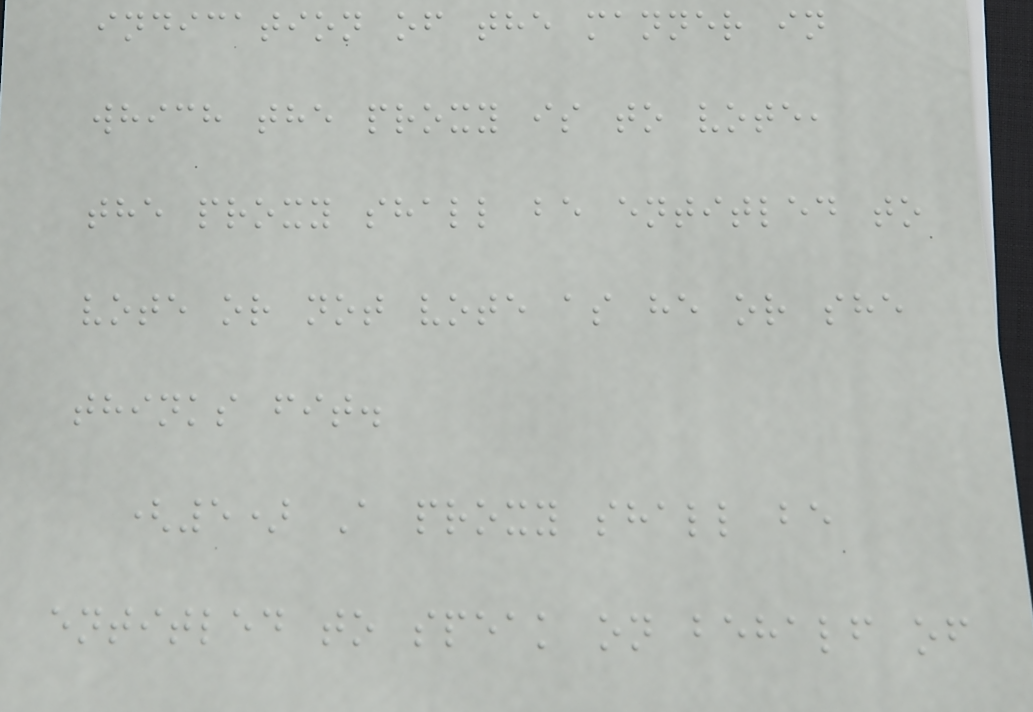indication of the manner in
which the proxy is to vote,
the proxy shall be entitled to
vote or not vote as he or she
thinks fit.
(5) A proxy shall be
entitled to speak on behalf of
